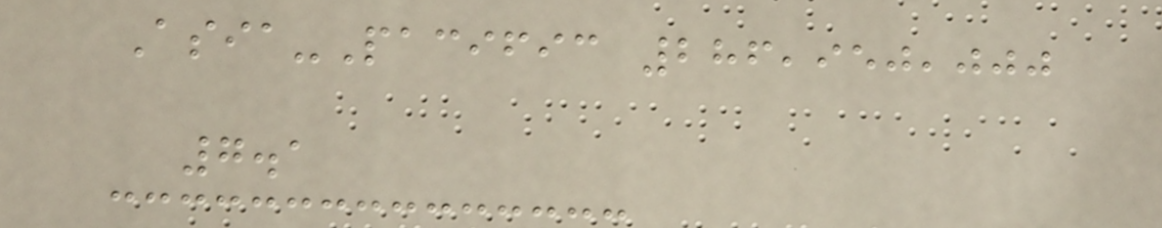Asia-Pacific 286,950,000
7.1
